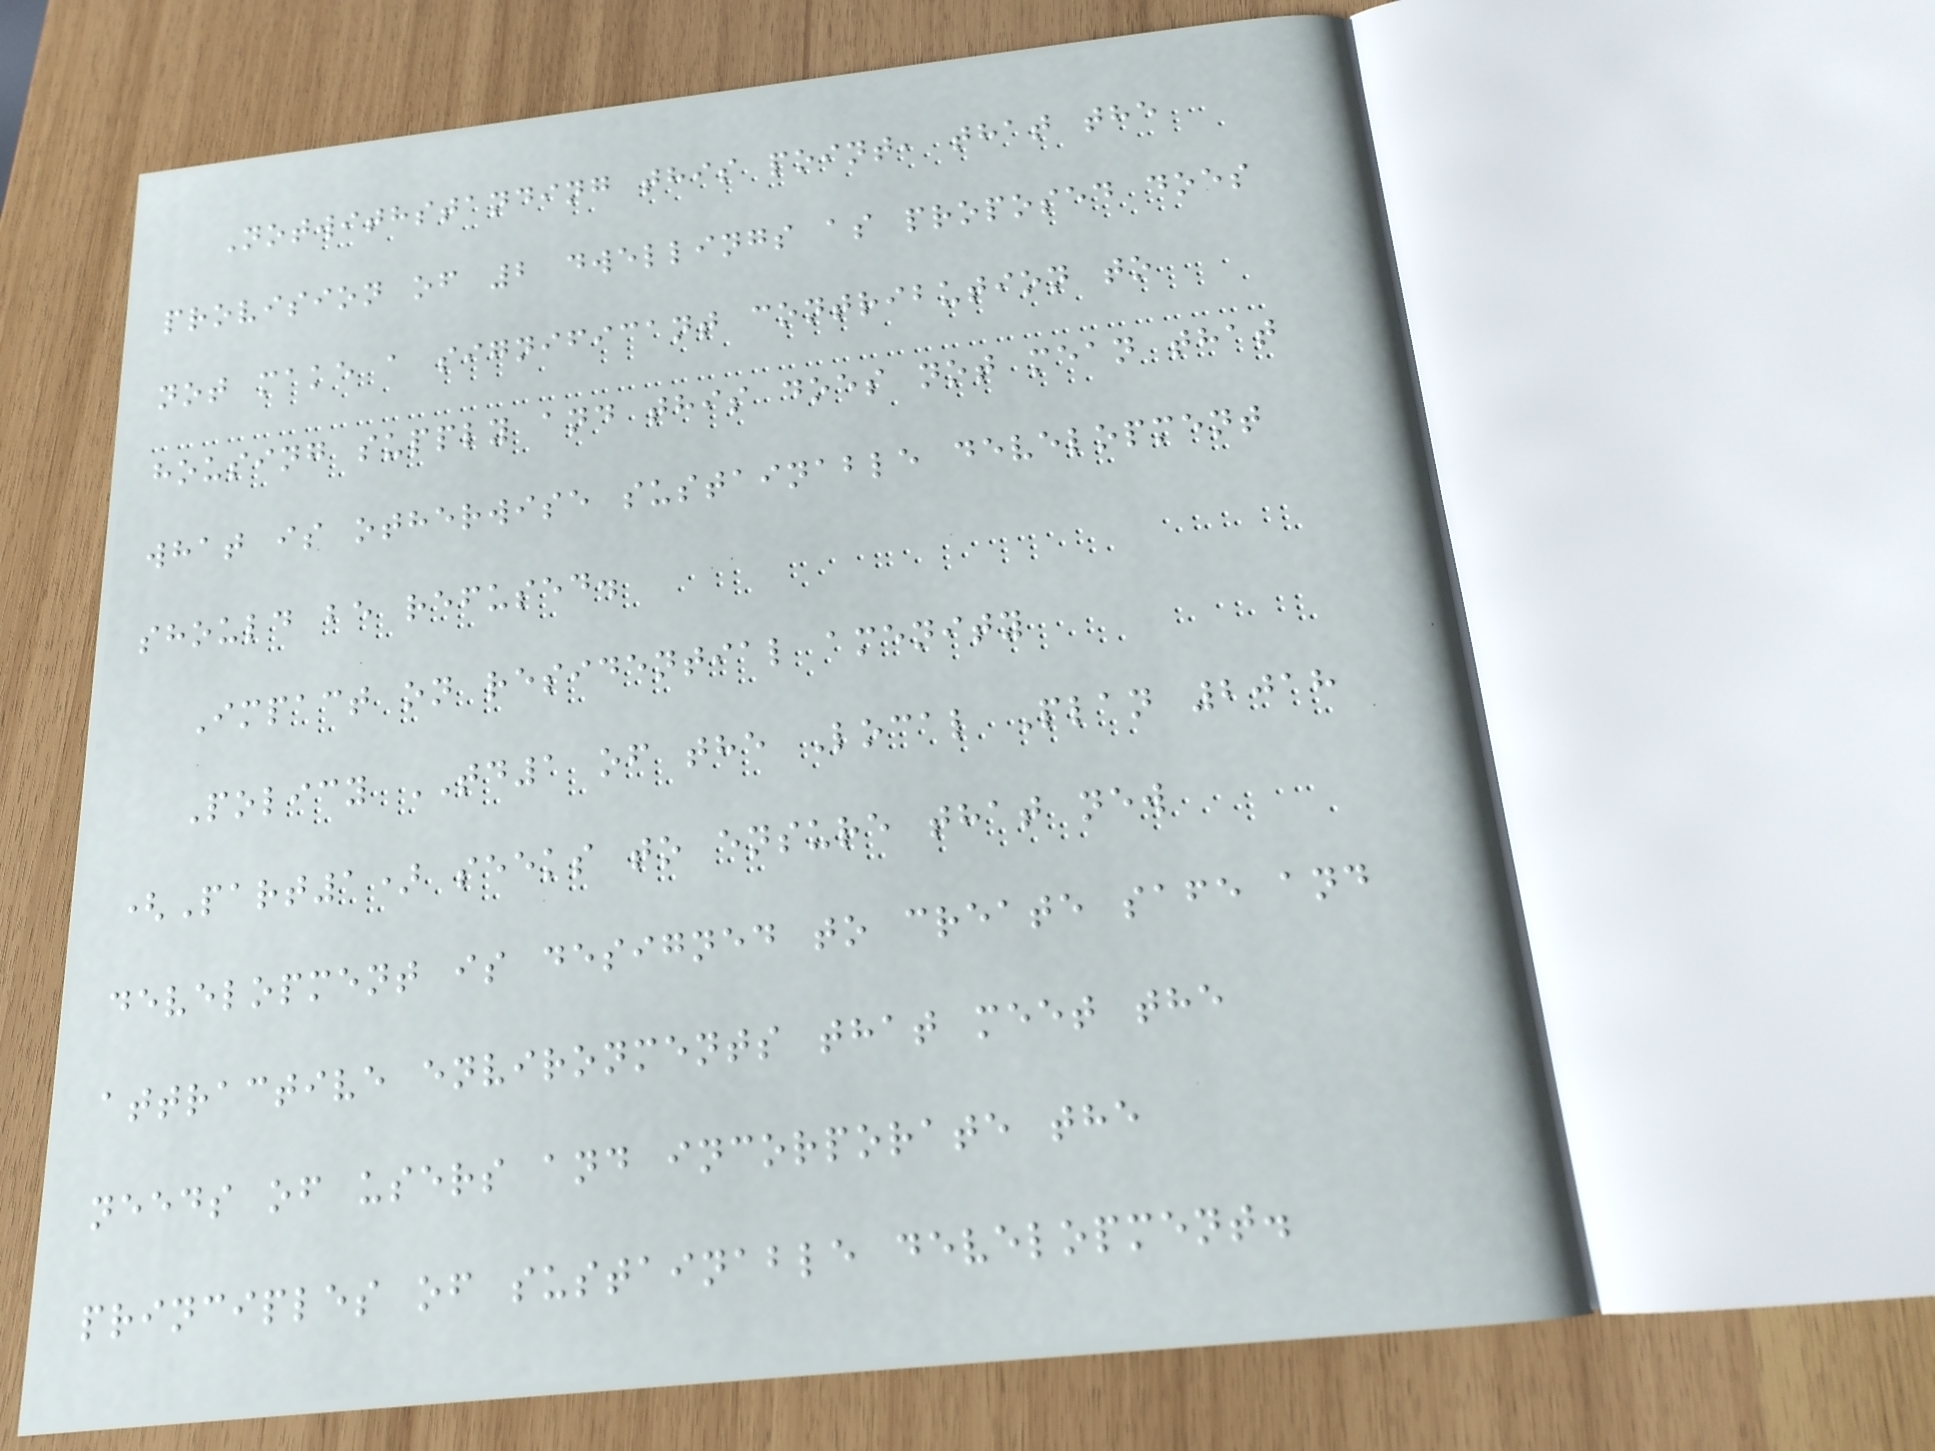Notwithstanding this point, that the
provision of 2 dwellings as proposed does
not make a significant contribution to
housing supply and this does not mean that
what is otherwise sustainable development
should be refused.
Impact on residential amenity
Policy TD1 of the Local Plan 2018
(Part1) seeks to ensure that new
development is designed to create safe and
attractive environments that meet the
needs of users and incorporate the
principles of sustainable development.
